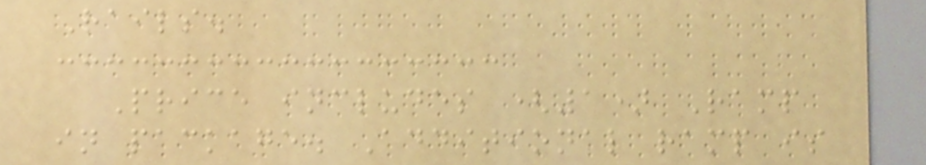Rails.
Price includes (1) Ramp
in package. Additional ramp is
